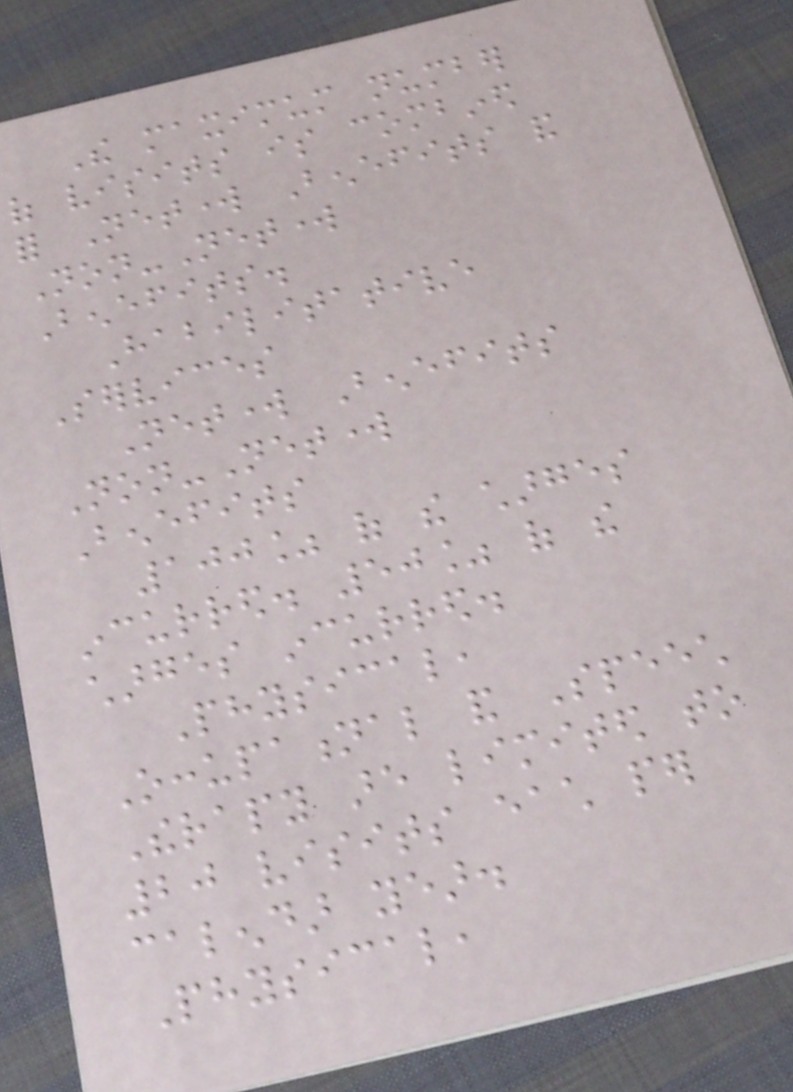The maximum number
of visits is combined
for Network Benefits and
Non-Network
Benefits.
Habilitative
Services
Network Benefits
Non-Network
Benefits
100% of the charges
incurred. 50% of the
charges incurred.
Physical,
Occupational and Speech
Therapy are limited to
20 visits each per
calendar year.
Physical,
